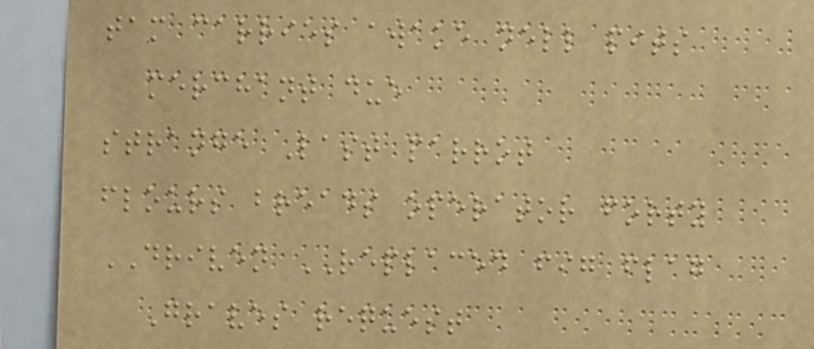tam carries awake nell pits
merchant due
strange Last parrot
flours breads operator forty
DRIVEN REPLACED fig flag
Graves request
